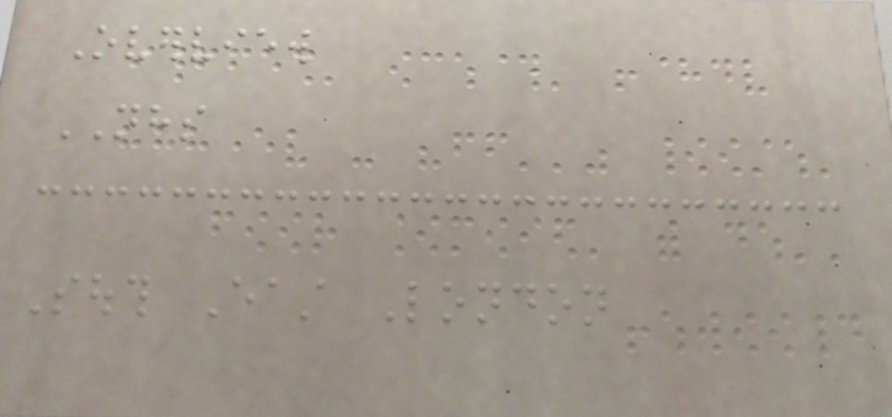Overview
NHS
South East London
